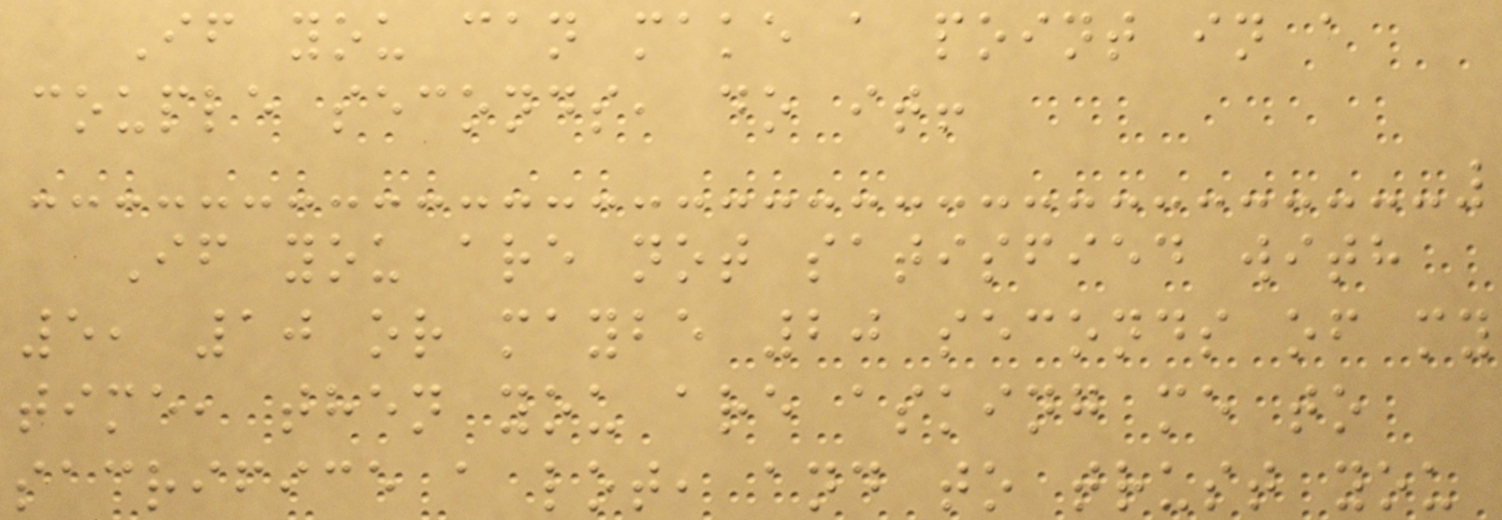If you can make a point in a
couple seconds, do it!
If you are not satisfied with
5, 10 or maybe 20 seconds of my
time, then you are asking me to
sacrifice a lot, and to trust you
